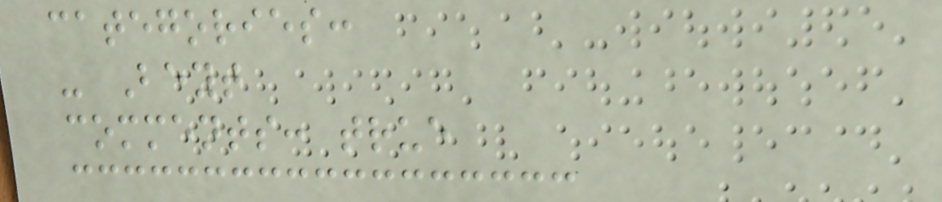categories:
- Beyt
comments: true
